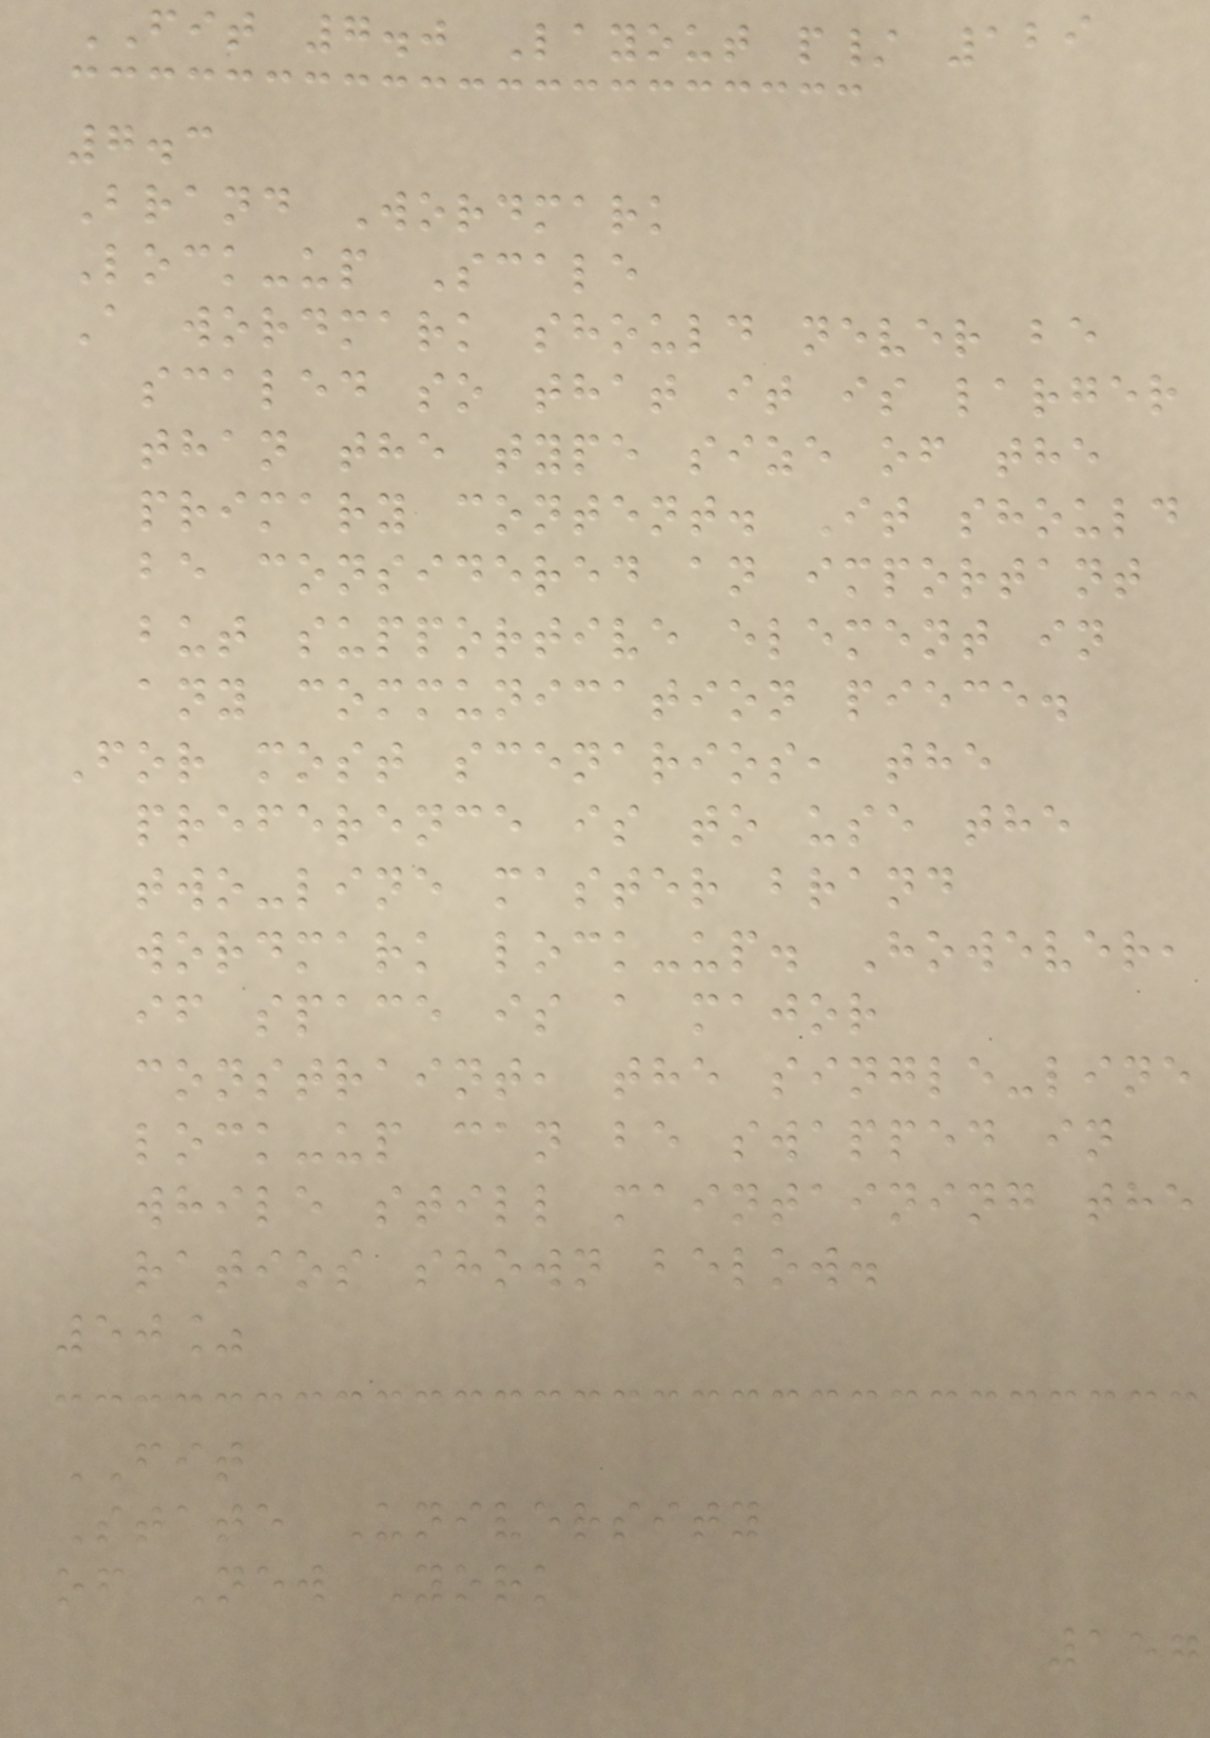FIT 7.0 Layout p/ 129
7.3
Brand Wordmark
Lock-up Scale
A wordmark should never be
scaled so that it is larger
than the type size of the
primary content. It should
be considered an important
but supportive element in
any communication piece.
For most scenarios, the
preference is to use the
two-line master brand
wordmark lock-up. However,
if space is a major
constraint, the single-line
lock-up can be swapped in
while still maintaining the
ratios shown below.
50%
FIT
State University
of New York
157
